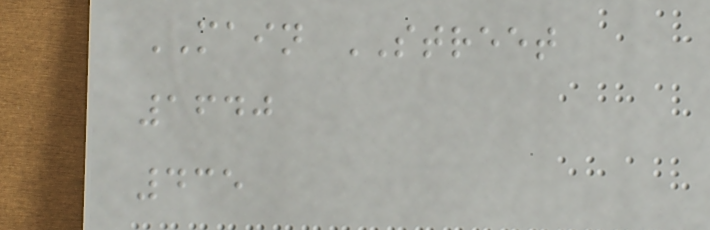MAIN STREET
1640
435
